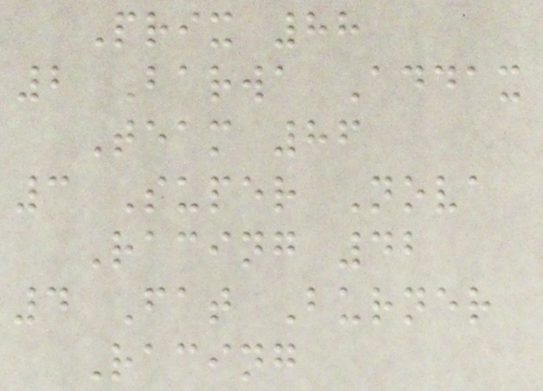Prix 88
2 Barwa Addax
Team 86
3 Super Nova
Racing 42
4 Fat Burner
Racing
